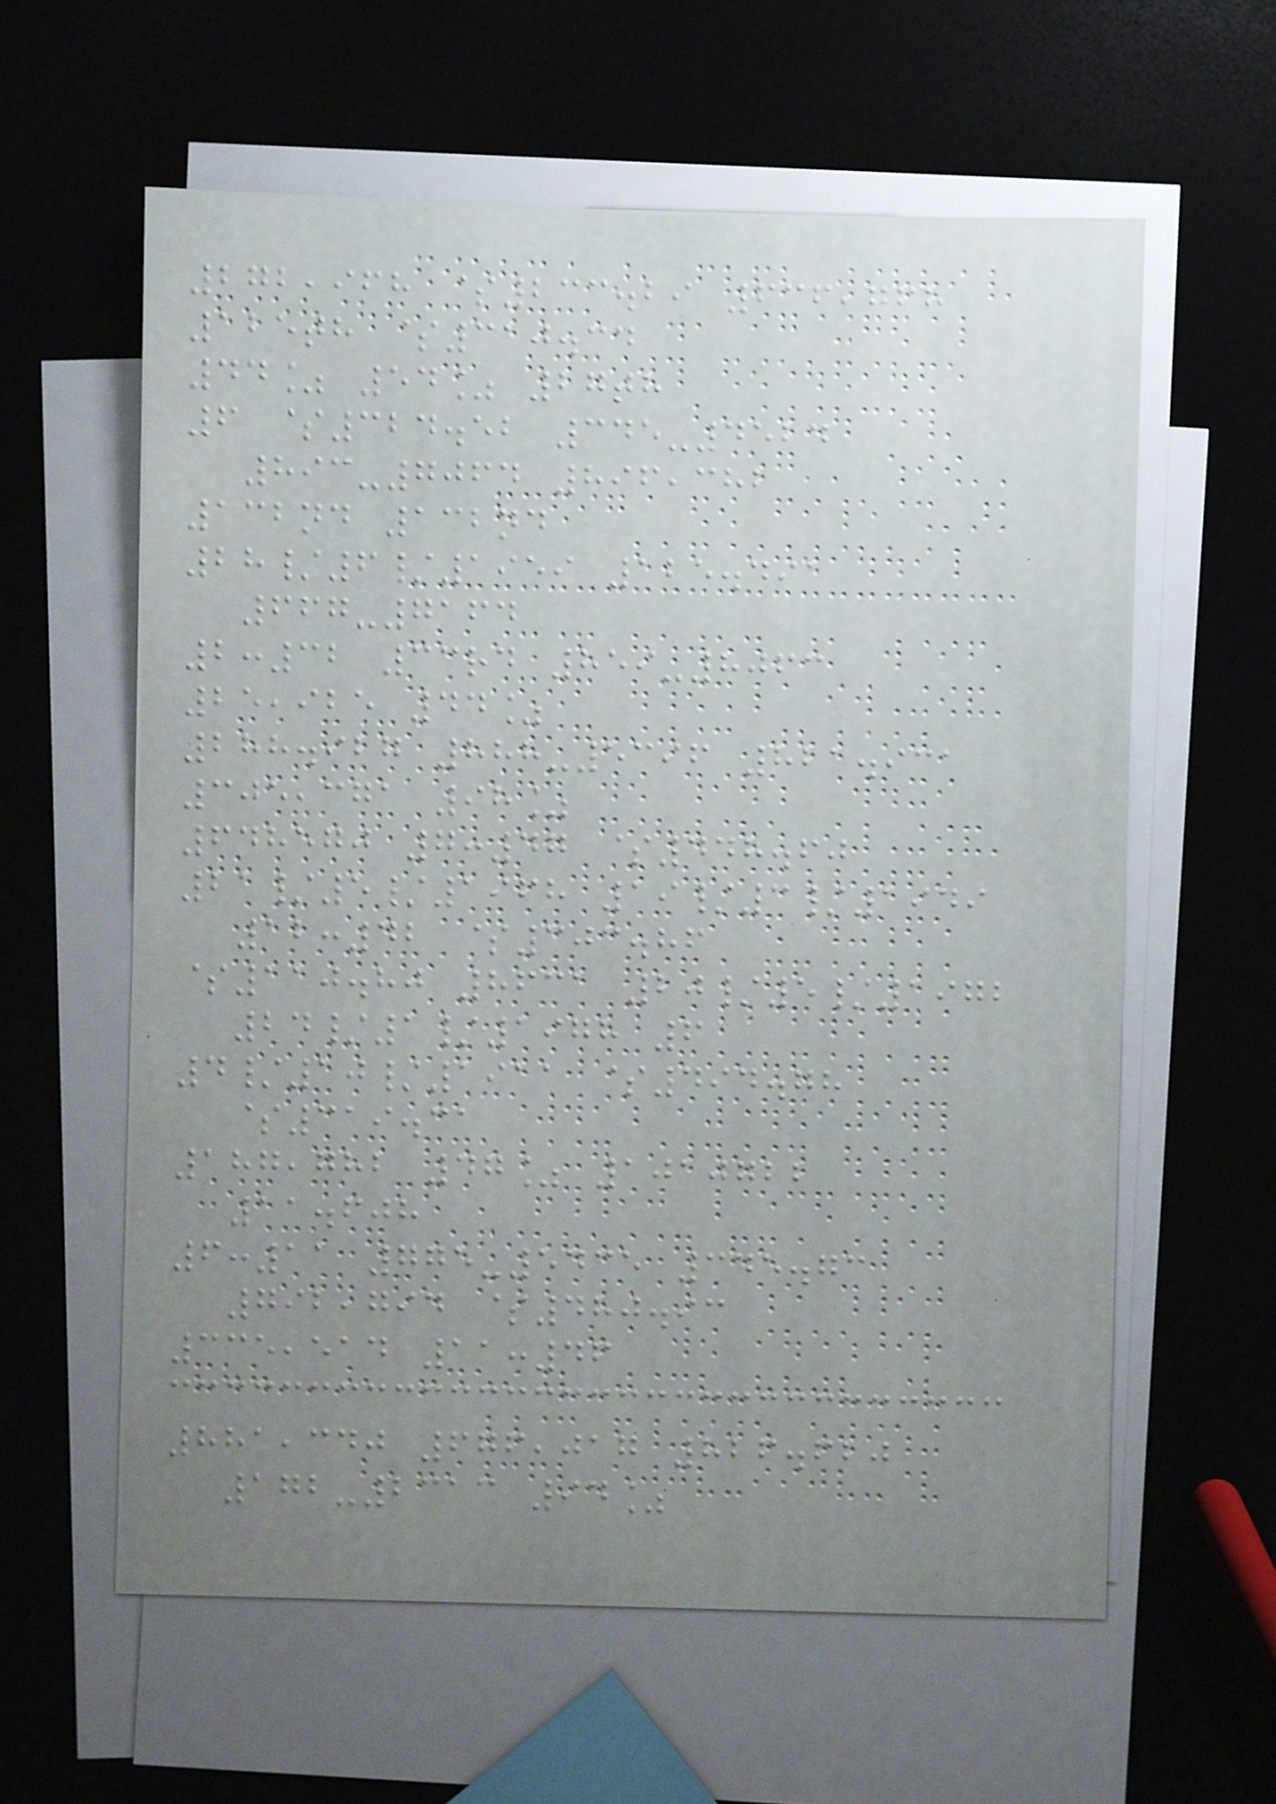272,968 $233.29 636,768
125th $310.34
44% 54% 27th
6 $324.52 345-4524
893-7064 896,382
132nd 132nd
28/6/1959 125.491
667-7164
2:32 33rd 859-8063
25,925 44%
288.927 888-5396 821.931
305,371 98%
648570 7:47 $448.60
21/5/1968 19/3/1949
12:42 $303.86
$110.80 8631 20/5/1972
24/1/1978 6
4/10/1911 $494.78
$319.31
187,782 47% 1010722
11.608
6:11 775-5435 345.73
792,794 $480.93
335,514 11:46
881,340 676,017 826.620
172-2313 94%
